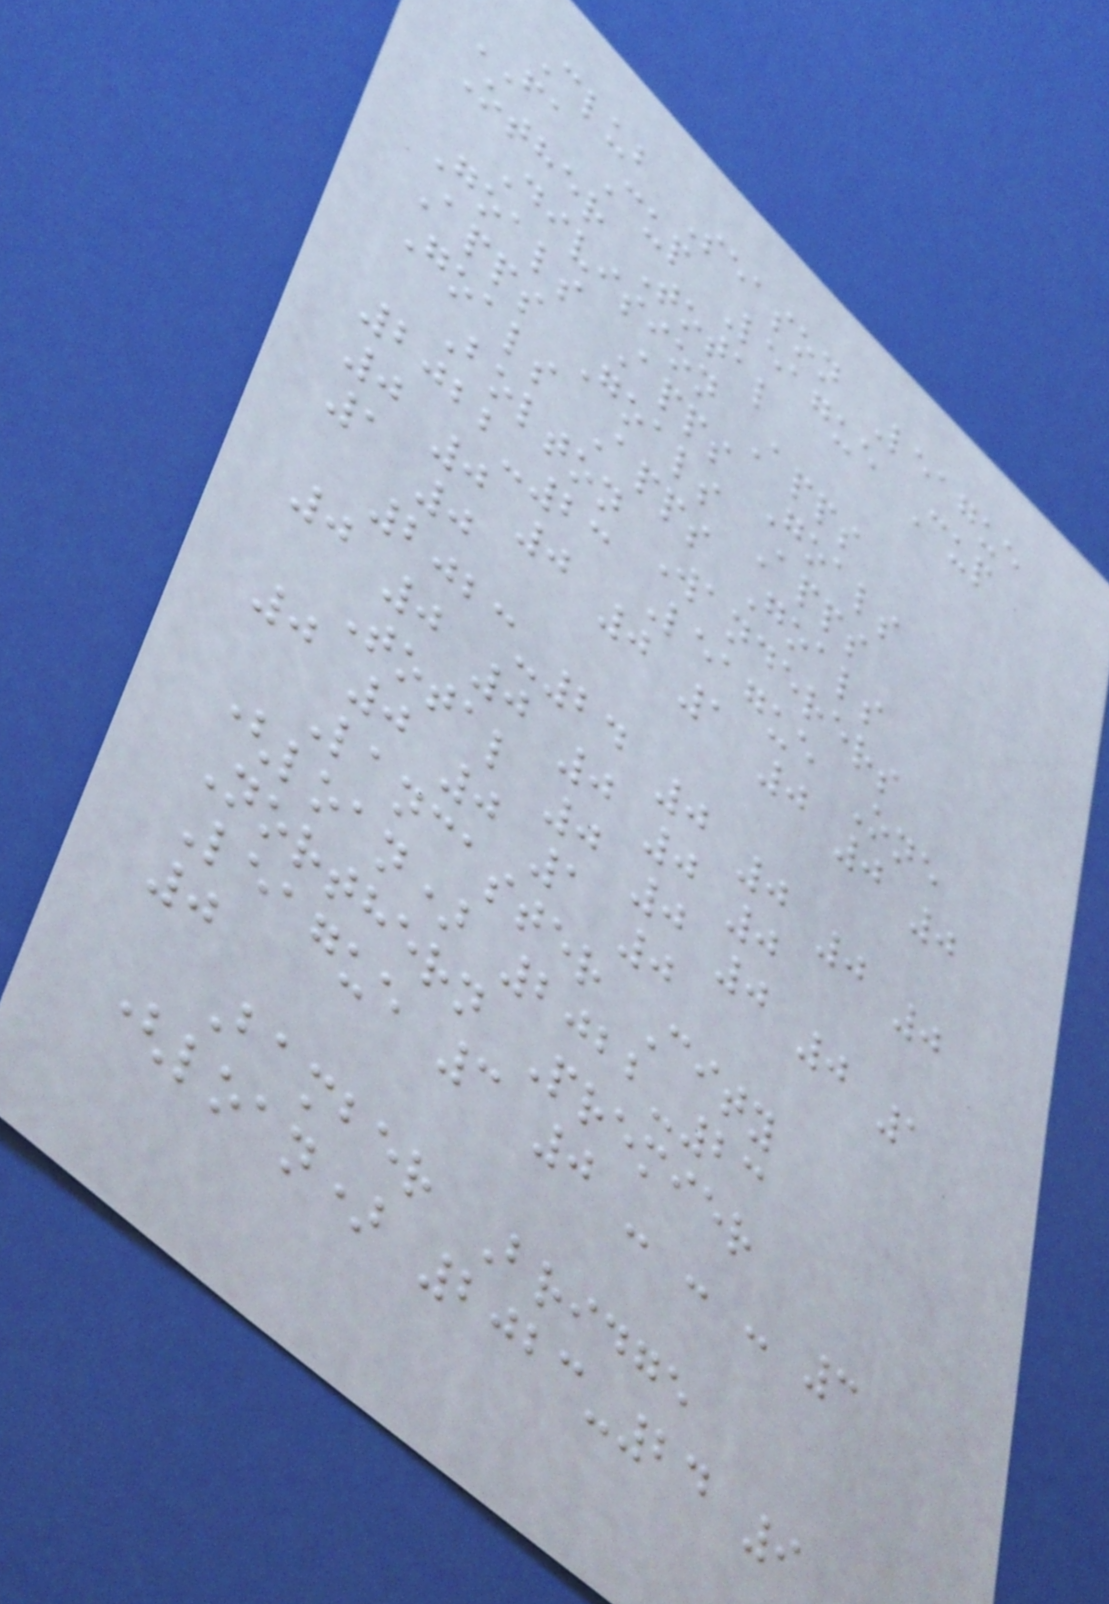Club Season League
FA Cup League Cup
Other Total
Division Apps
Goals Apps Goals
Apps Goals Apps
Goals Apps Goals
Bolton Wanderers
2022-23 League One
0 0 0 0 1 0 0 0
1 0
2023-24 0 0 0 0
0 0 0 0 0 0
Total 0 0 0 0 1
0 0 0 1 0
Lancaster City
(loan) 2022-23
Northern Premier
League 3 0 - - - 3
0
Bamber Bridge
(loan) 2023-24 9
